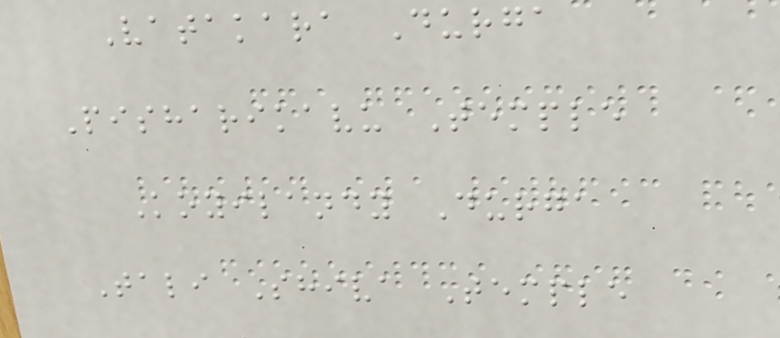Vatakara Durga
Pisharikavu Temple
Koyilandy Durga
Tali Shiva Temple
